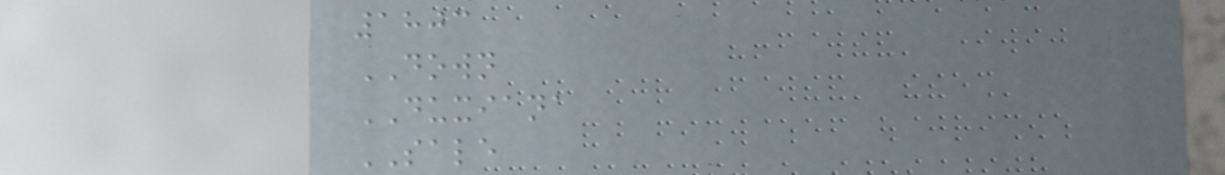1803
DOWN
DUXIANA
SALE
